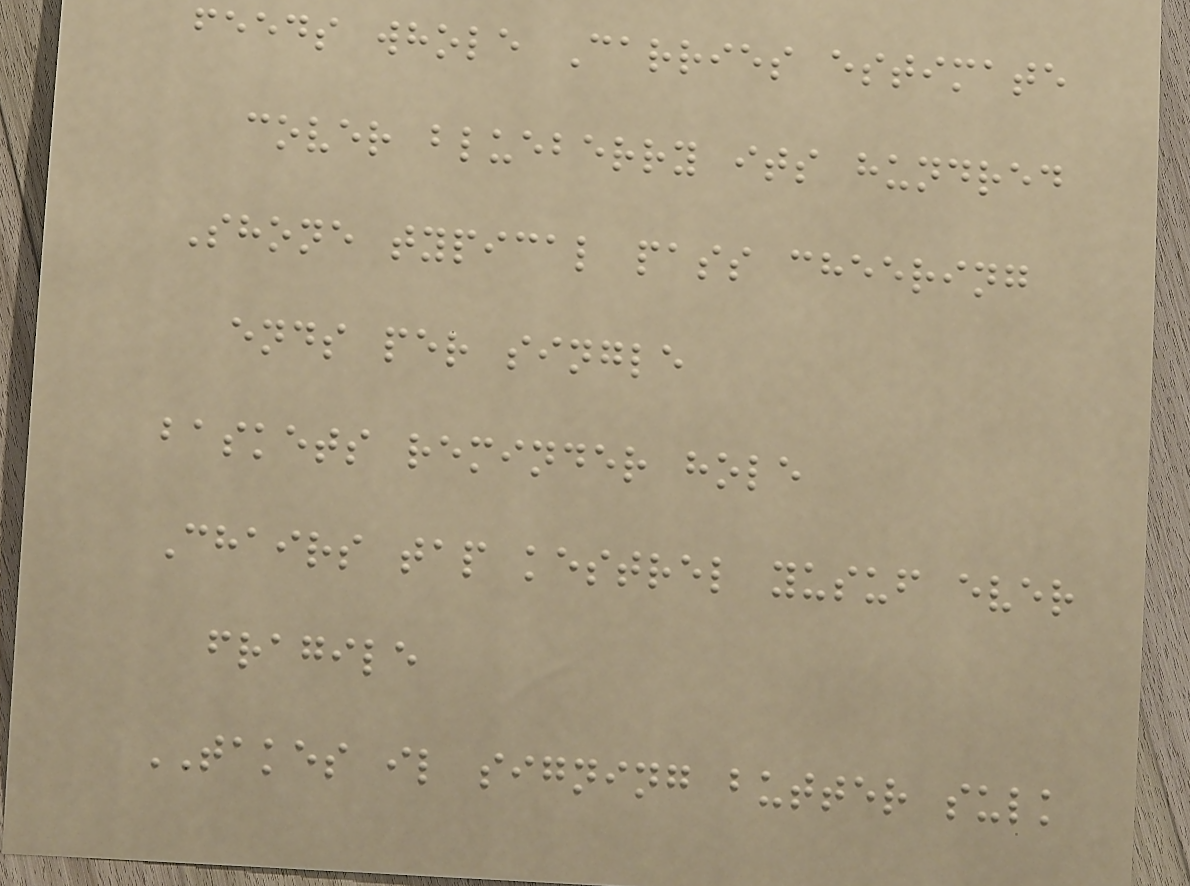feeds whole Carries estimate
cover blueberry its hundred
Shone typical pass cheering
ends per single
baskets reminder hole
Chairs tap kestrel yusuf ever
fragile
TAKES il signing butter sulk
